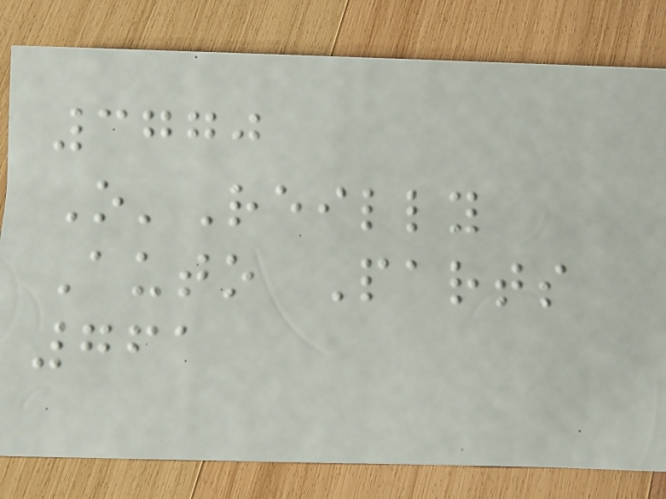3770
O'Reilly
Auto Parts
761
